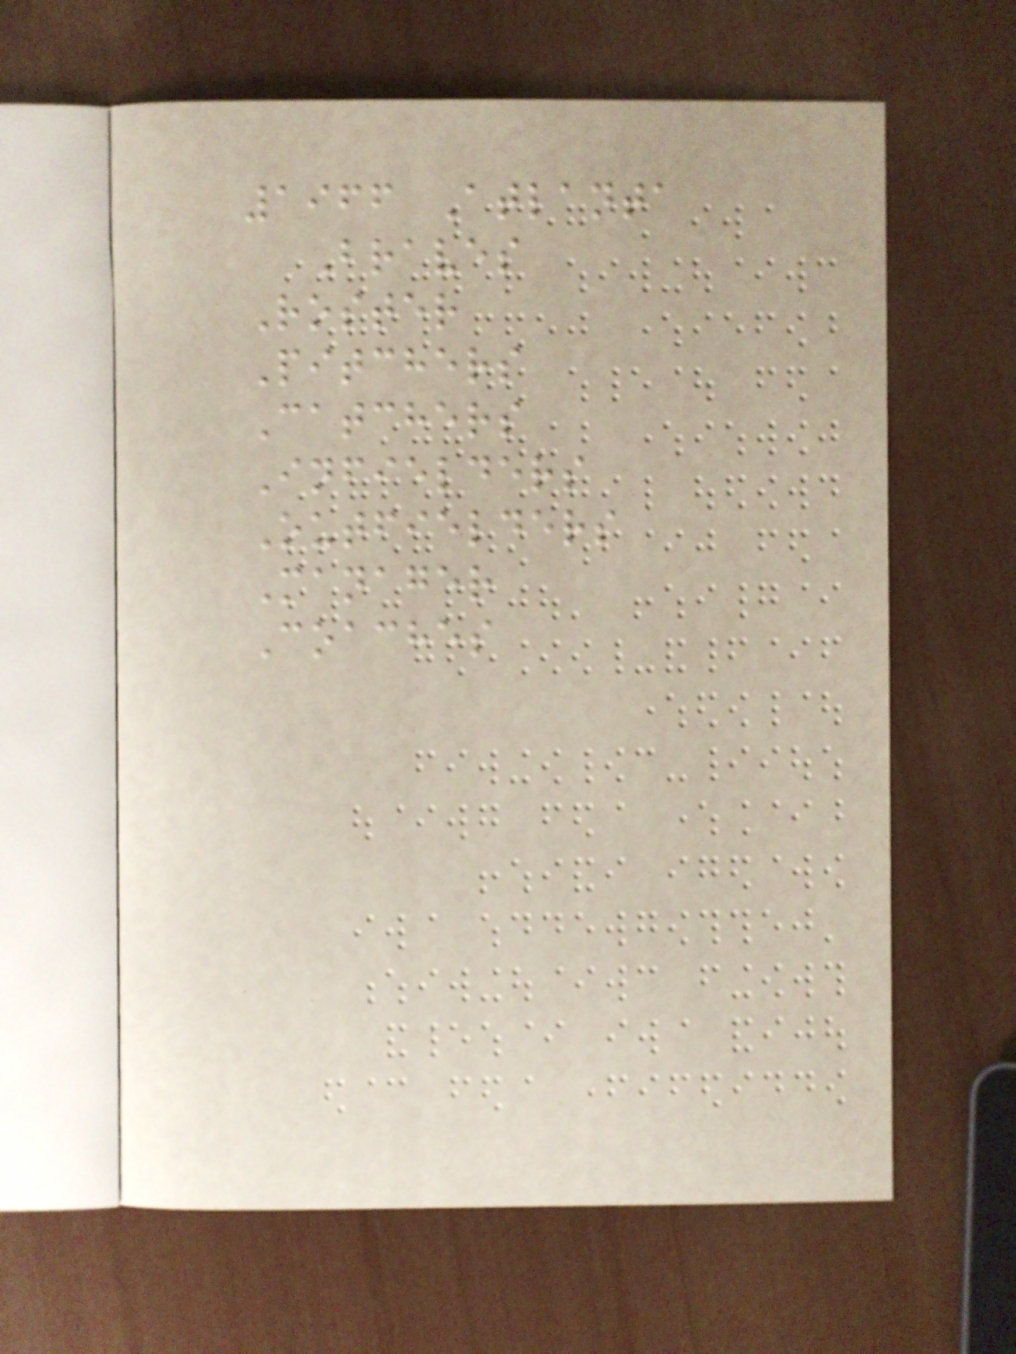1966 Atlanta
Braves
Roster
Pitchers
Catchers
Infielders
Outfielders
Manager
Coaches
